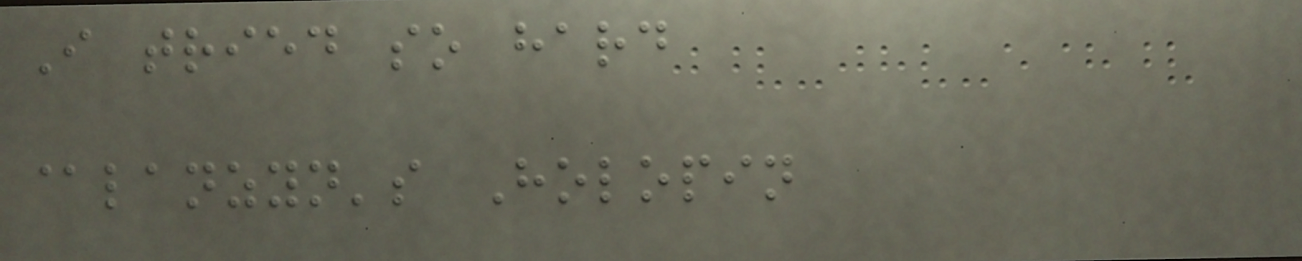I tried so hard
@lanzyn's Holopin
